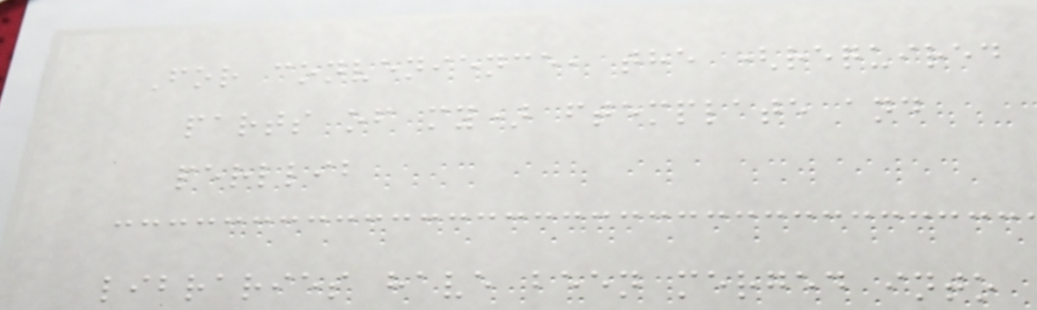For convenience, the (required
parts of my) ftemplate and
perllib
libraries have been merged into
